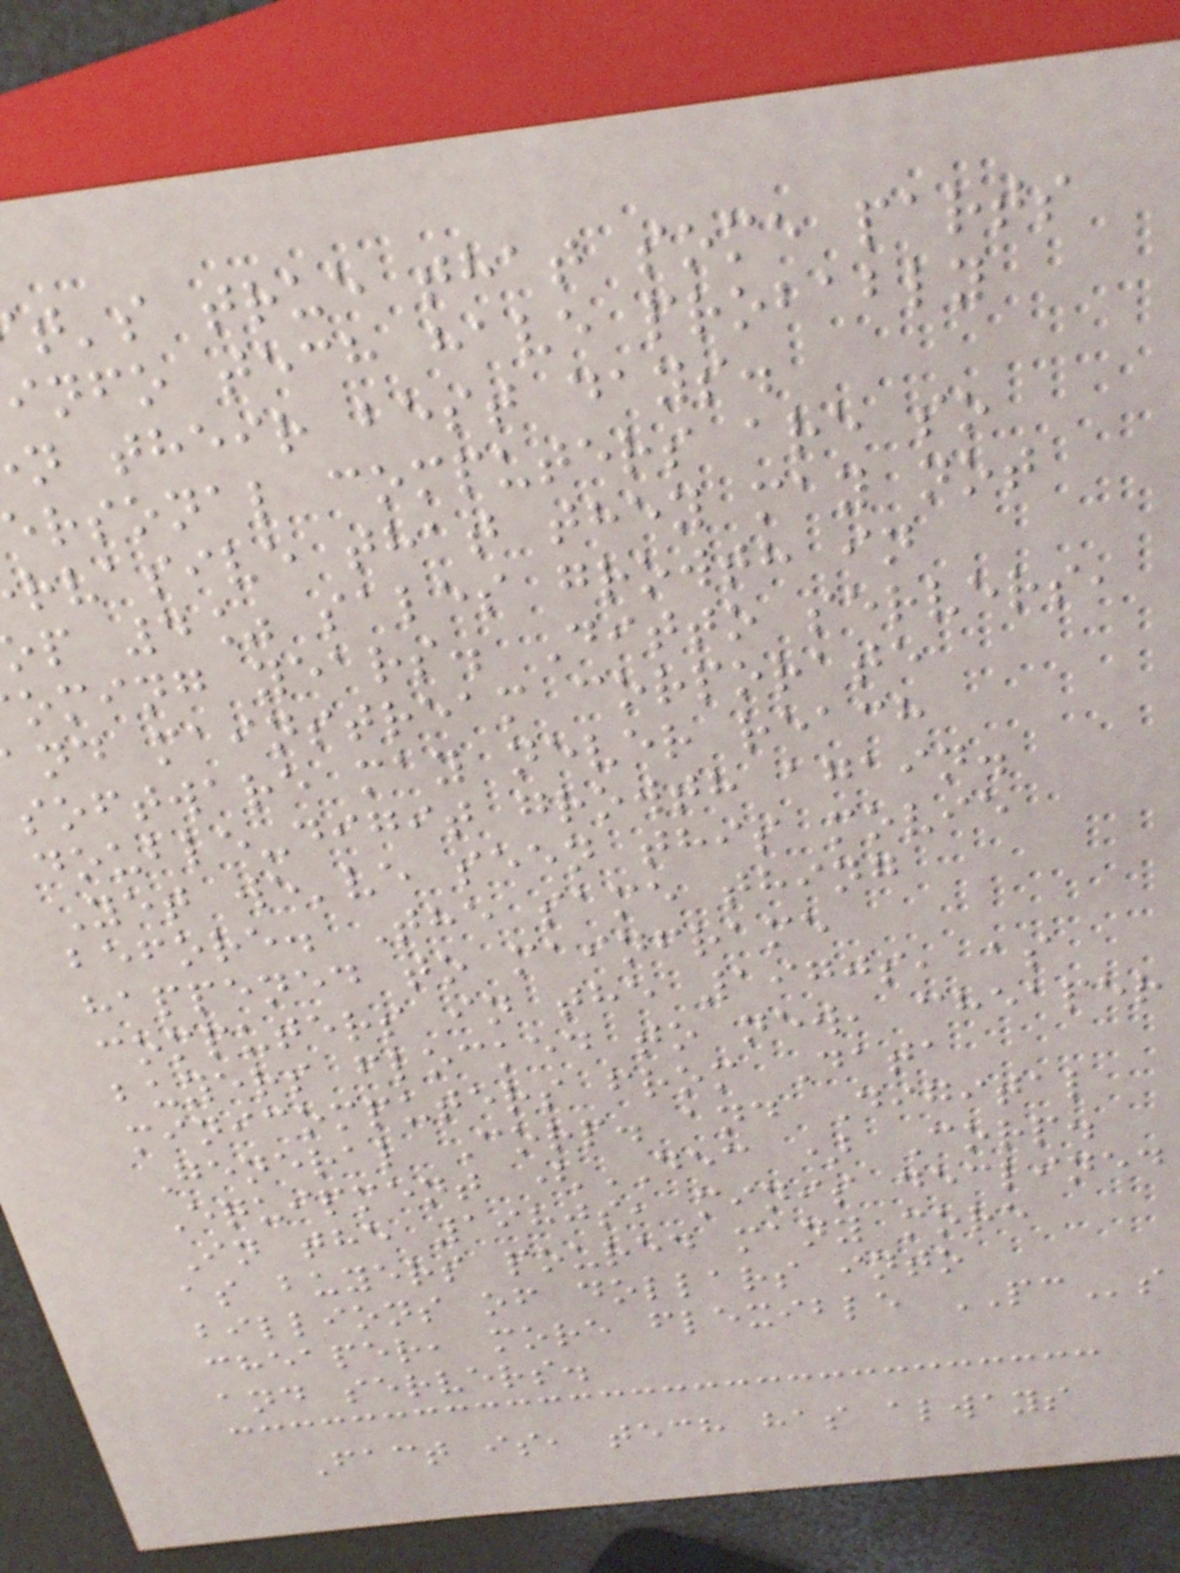t's true that some parts
info tech have probably
n their best days.
ersonal computers are so
rvasive that they may not
p 4% sales growth in
oming years. Ditto servers,
nd mainstream corporate
software may never reach
double-digit growth again.
Yet we've seen this movie
before. The same thing
happened to mainframe
computers in the 1970s, as
buyers flocked to new, cheaper
minicomputers from Data
General Corp. and Digital
Equipment (DEC ) Corp.
In the 1980s, minis declined
as buyers poured many more
billions of dollars into
cheaper, more flexible PCs
and servers.
Fact is, tech has always
